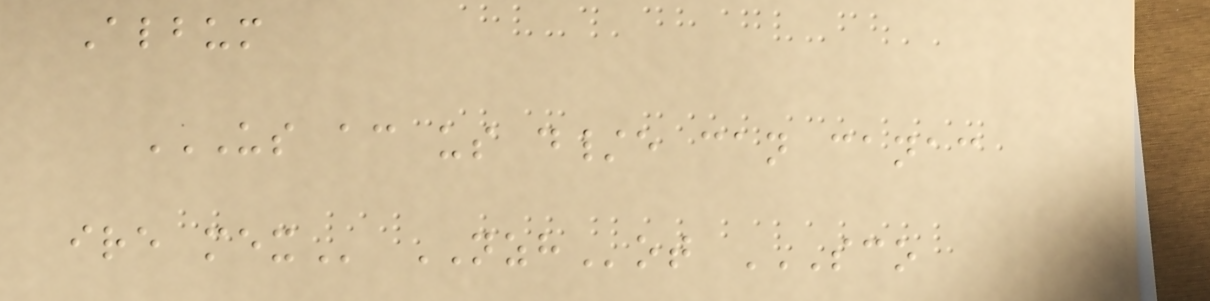Album
US AC US D/E CAN CANAC
IRE MEX NZHot SCO
